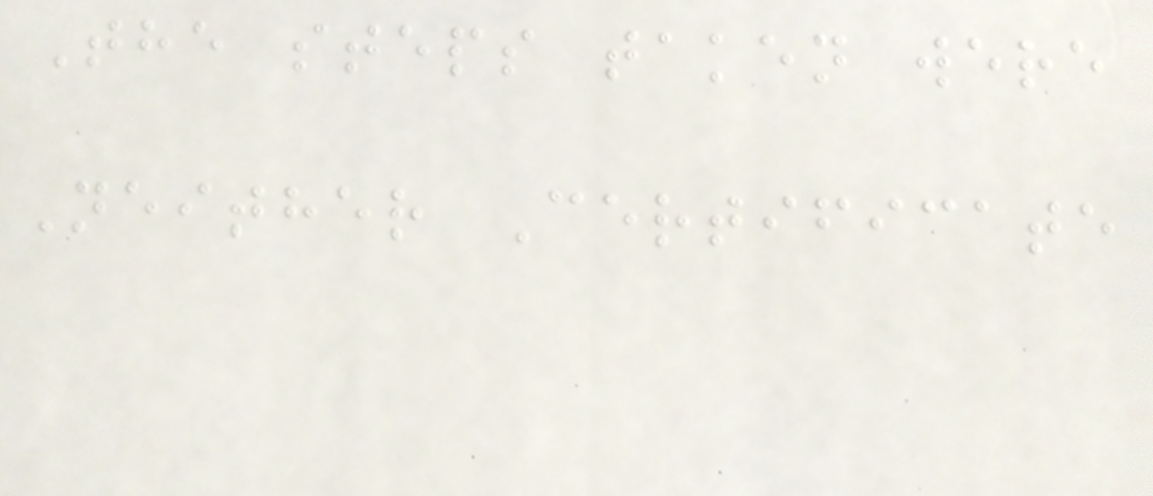The steps taken were
Neither Certificate
